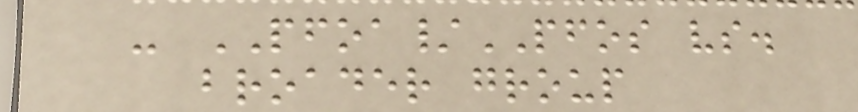- PFOA/PFOS vs.
broader group
